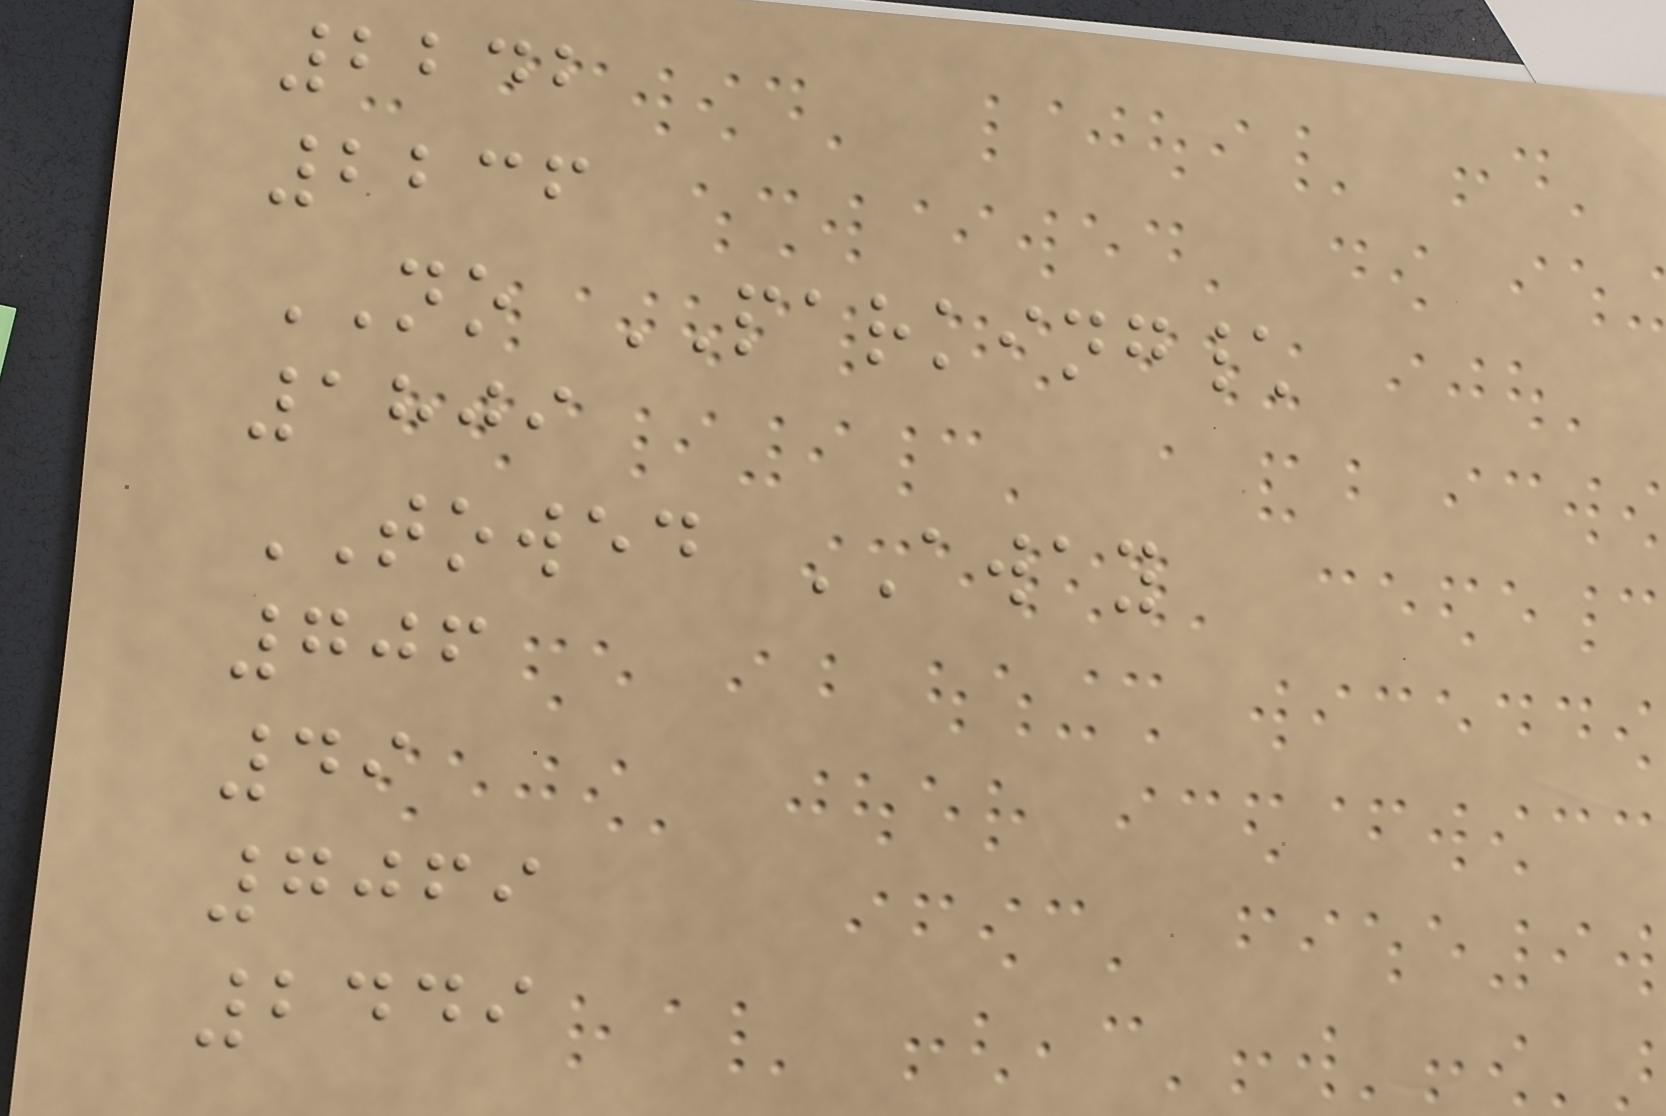2242
2236
NO PARKING\
1809
TOWED AWAY
706
49
7069
2449
